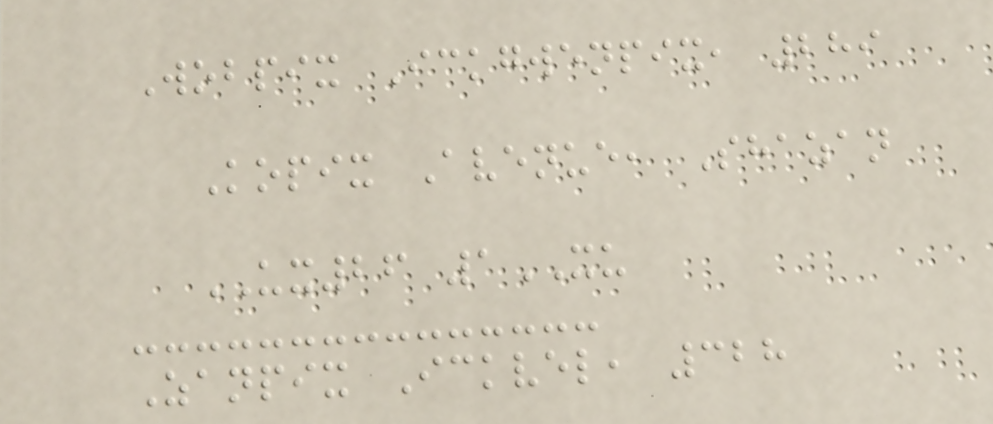Wobpix Ickgwenpix, 289
Kopix Avenue, Shazan
UX26 1XU
Zanpix Ickvel, 328
